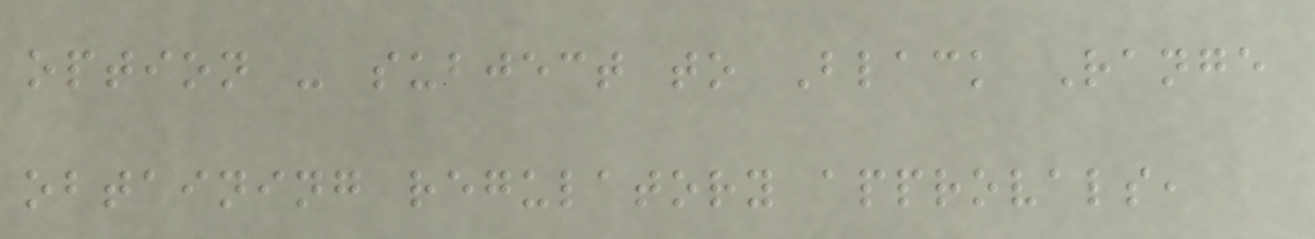option - subject to Black Range
obtaining regulatory approvals,
